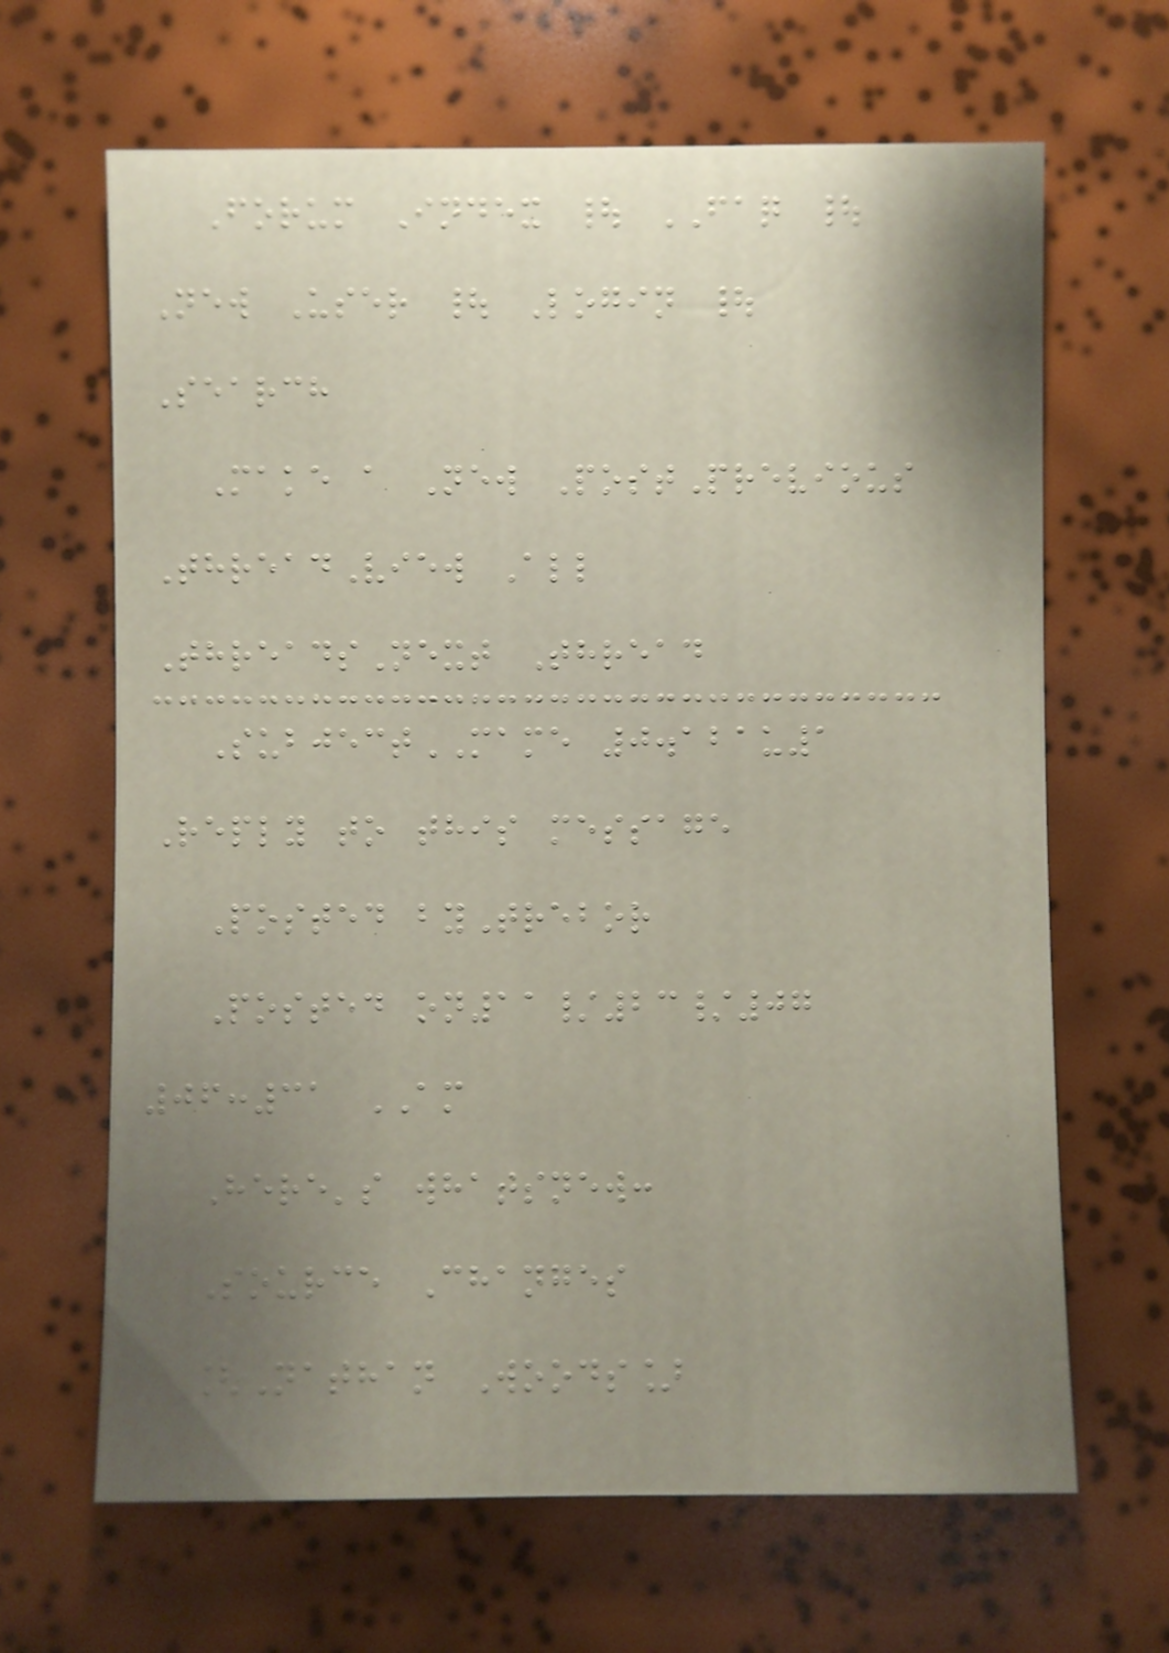Forum Index | FAQ |
New User | Login |
Search
Make a New PostPrevious
ThreadView All
ThreadsNext Thread
SubjectMAME 0.121u1
Reply to this message
Posted byTrebor
Posted on11/23/07
06:31 AM
Here's whatsnew:
Source Changes
[Nathan Woods]
